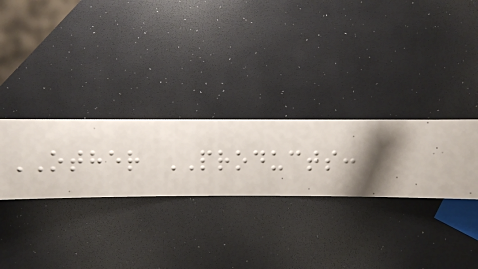OTHER PRODUCTS:
